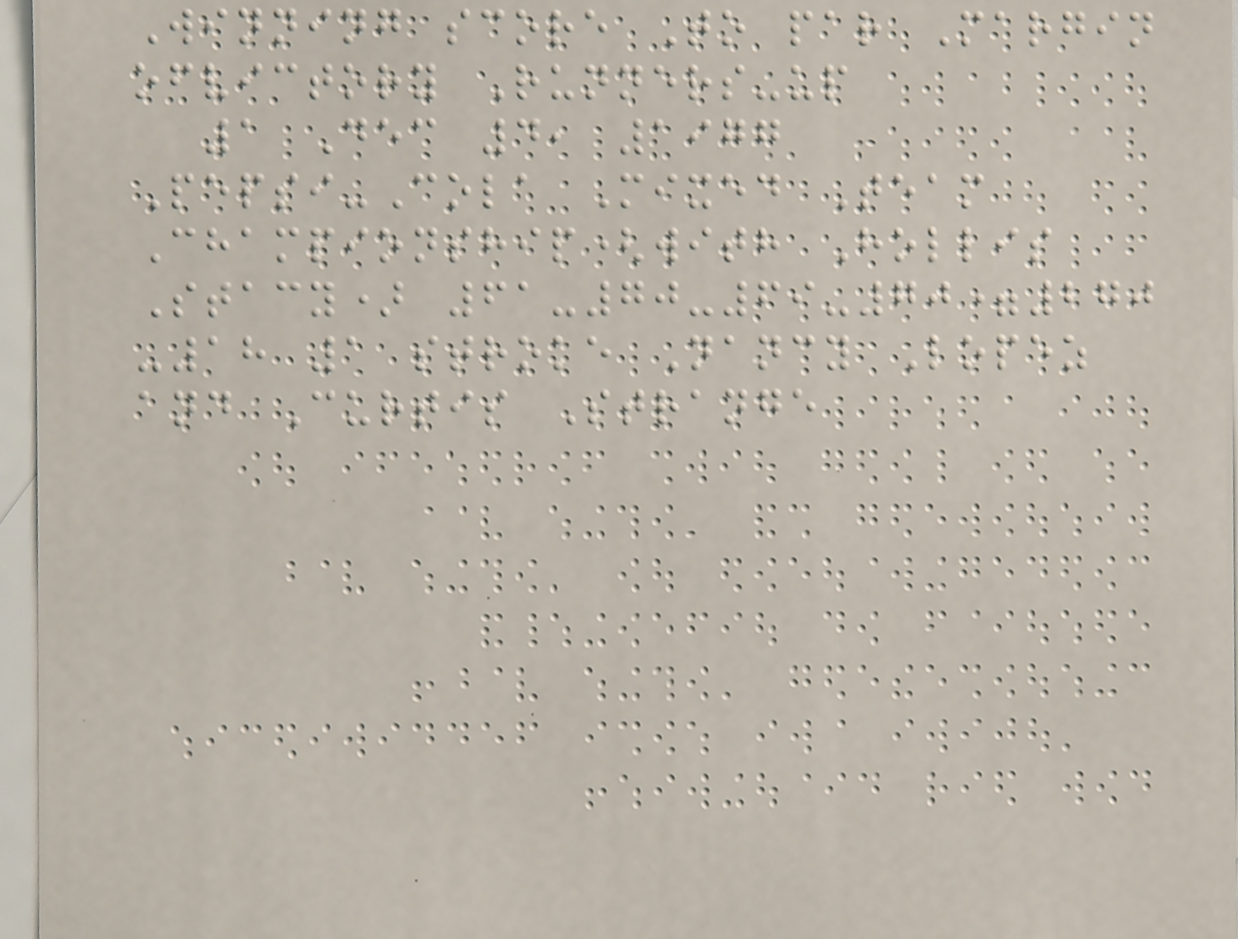Winning score To par Margin
ofvictory Runners-up
1 Dec 4, 1977
Pepsi-Cola Mixed Team
Championship(with Hollis
Stacy) 61-70-69-70=270
-18 1 stroke Nancy Lopez
and Curtis Strange
